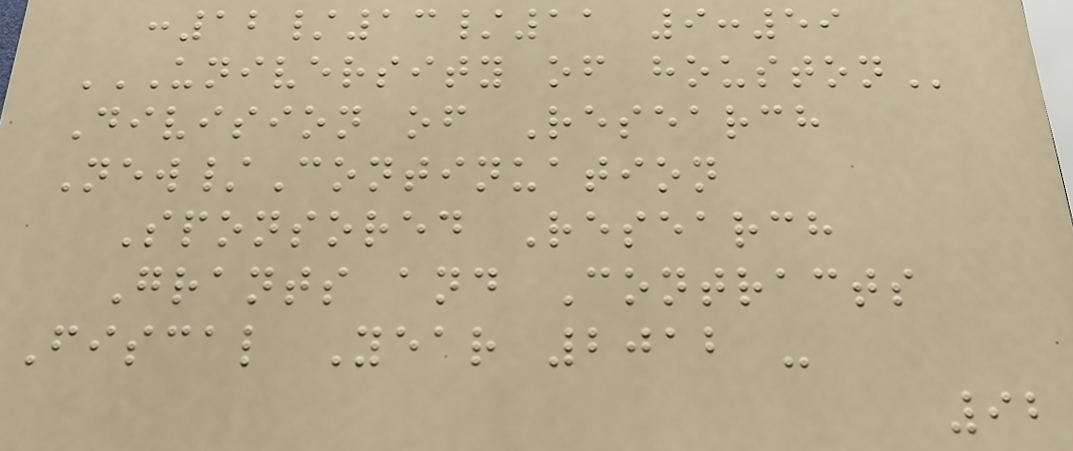:12/13/11 9:59
UNIVERSITY OF HOUSTON
Division of Research
New/Continuation
Sponsored Research
Grants and Contracts
Fiscal Year 2012 -
92
